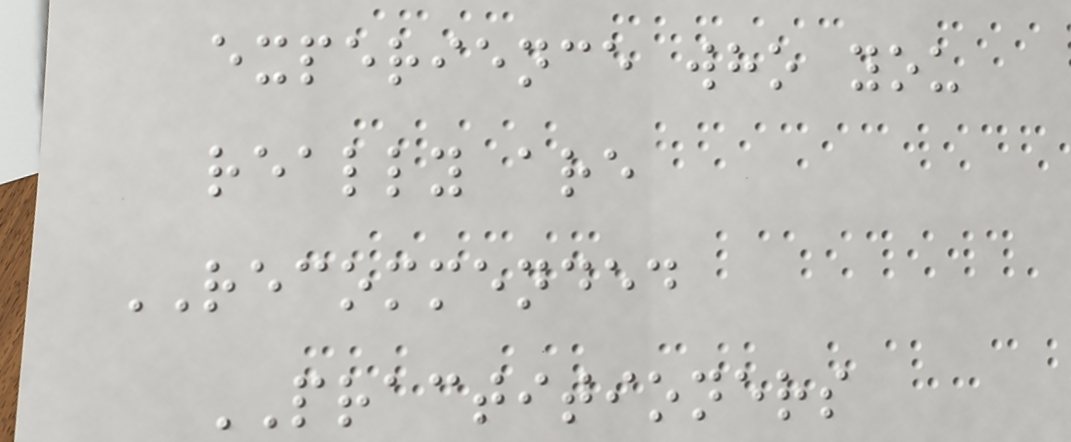experience who you
really are
RECOMMENDED
PRACTITIONERS
